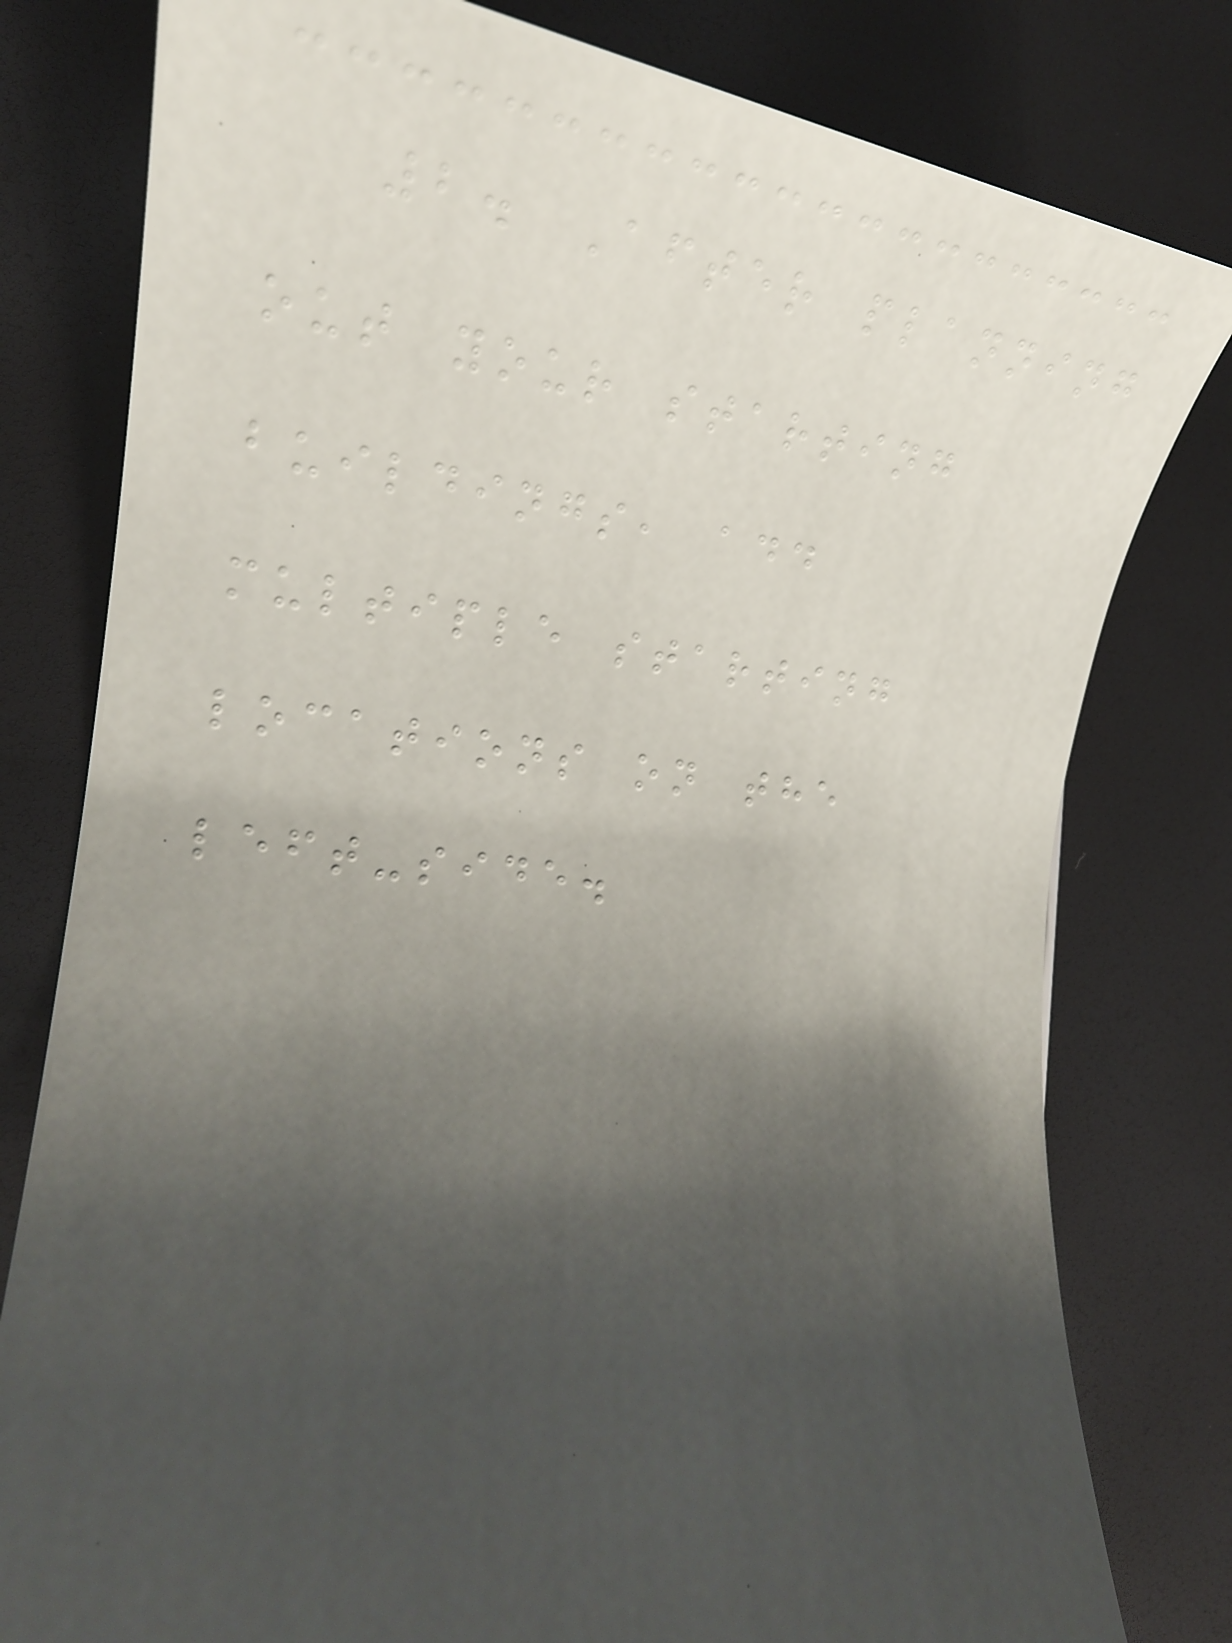2. After planning
out your starting
buildings, add
multiple starting
locations on the
left-side.
